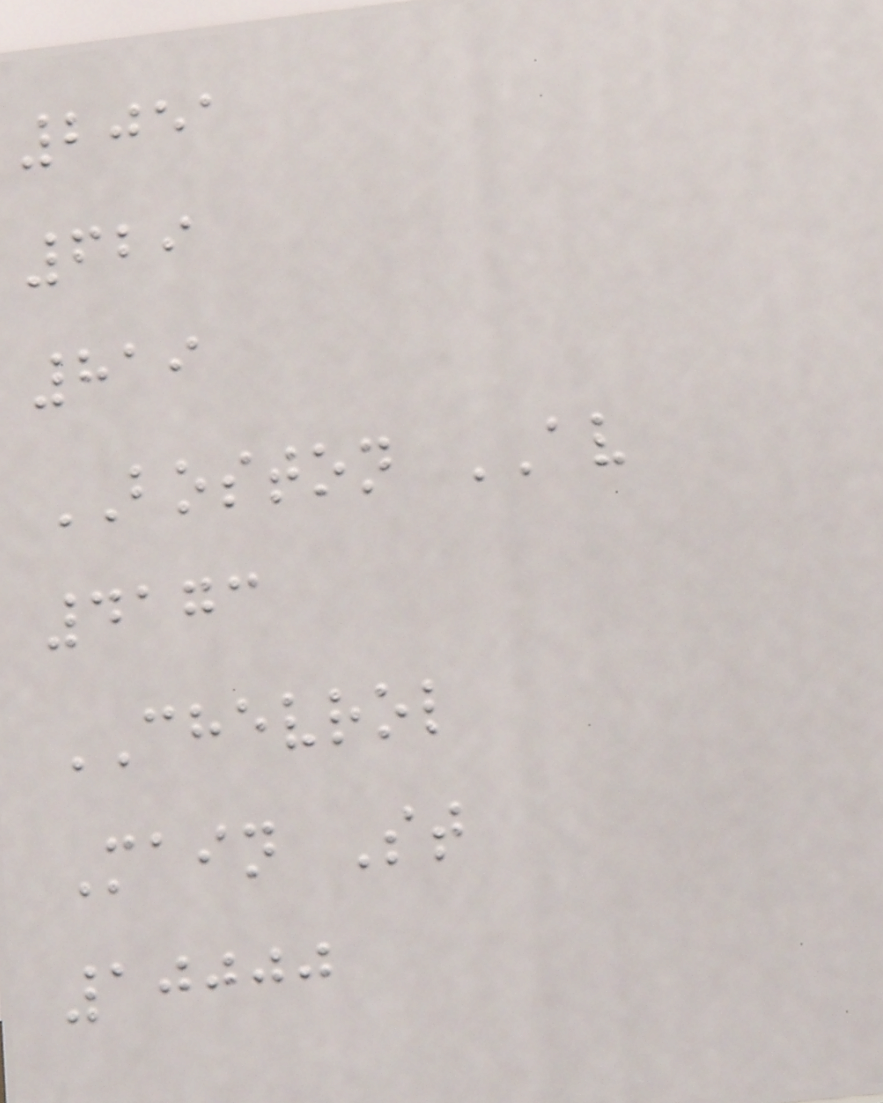2051
629
819
BOSTON AV
4173
CHEVROL
Main St
10000
